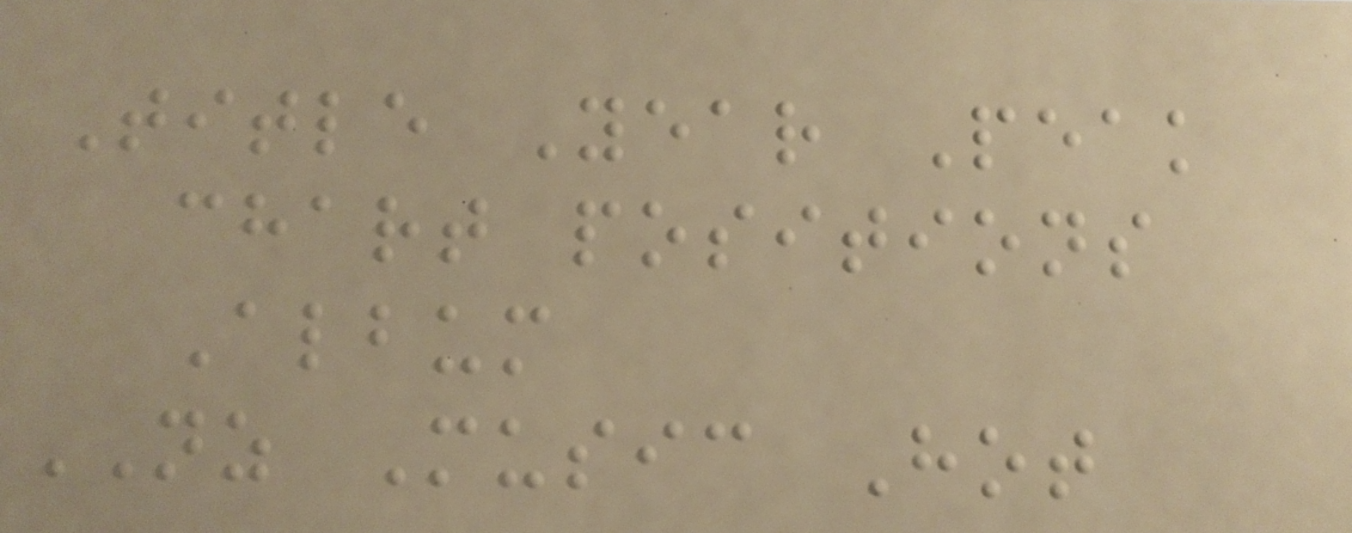Title Year Peak
chart positions
Album
NZ Music Hot
